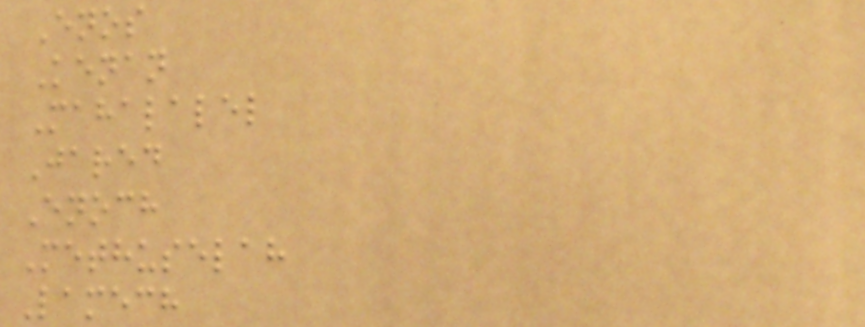Enos
Kenan
Mahalalel
Jared
Enoch
Methuselah
Lamech
